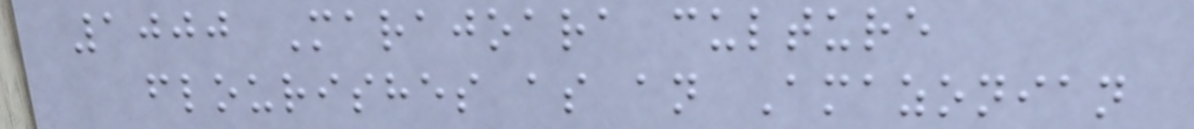1000 Marajoara culture
flourishes as an Amazonian
